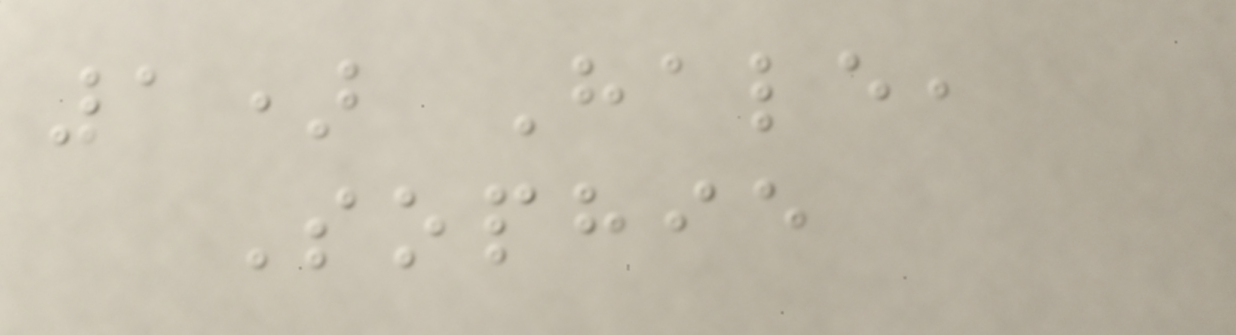1) Hale,
Sophie
